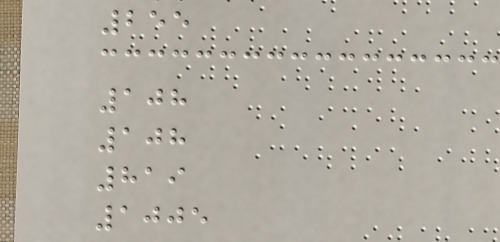255
108
108
819
1005
